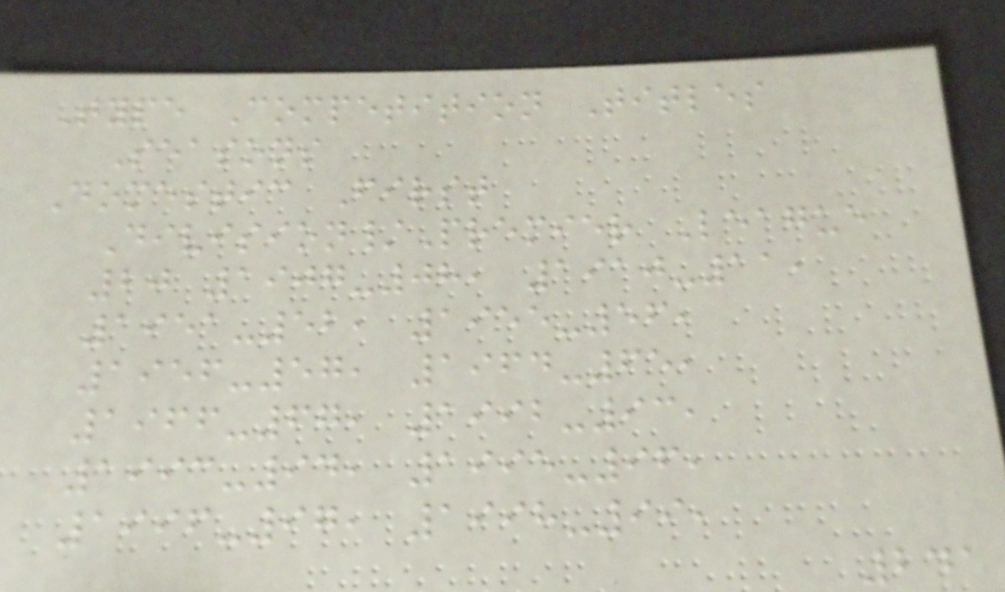Type Competition Titles
Seasons
Domestic First
Division/Premier League
20 1907-08, 1910-11,
1951-52, 1955-56,
1956-57, 1964-65,
1966-67, 1992-93,
1993-94, 1995-96,
1996-97, 1998-99,
241
